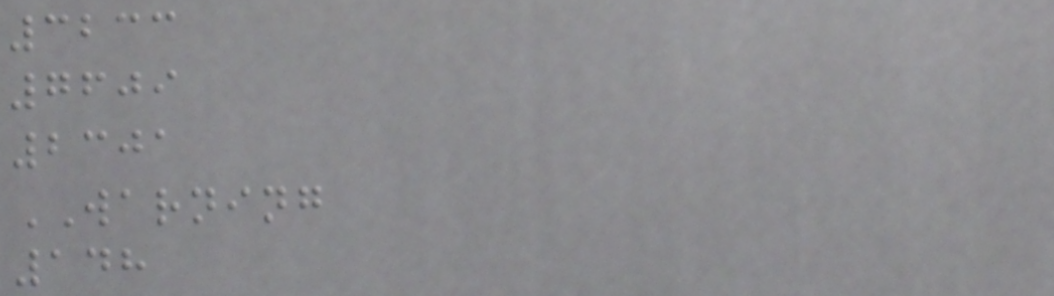3233
7609
2301
WARNING
148
